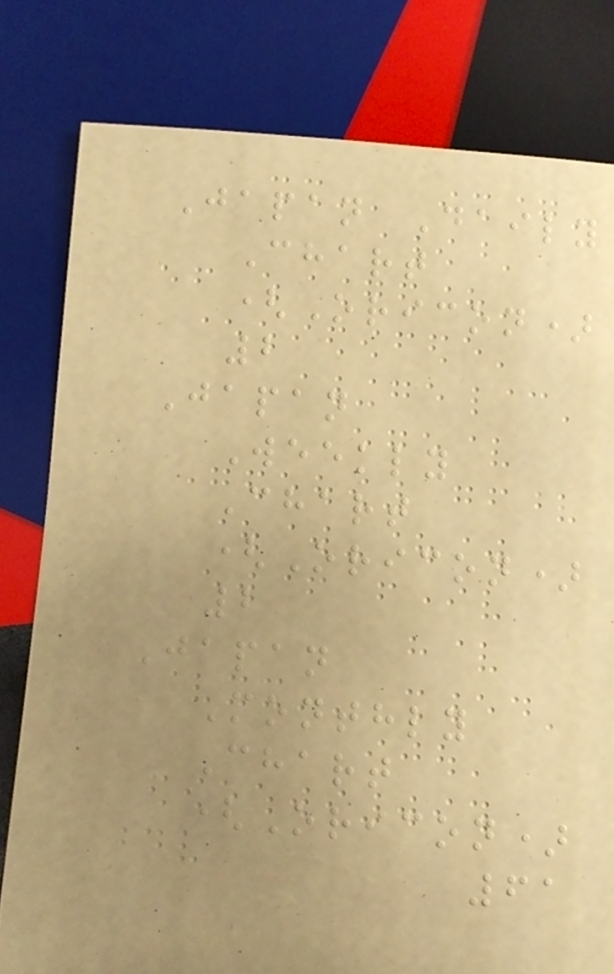Japan Daily
Chart
(Oricon)
2
Japan
Weekly
Chart
(Oricon)
2
Japan
Monthly
Chart
(Oricon)
61
